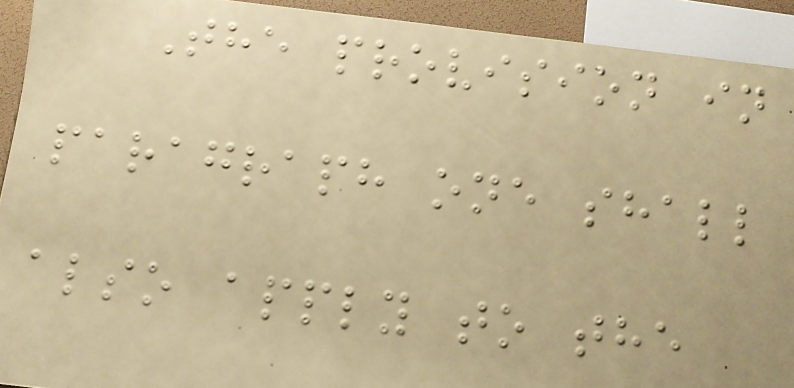The provision in
paragraph one shall
also apply to the
